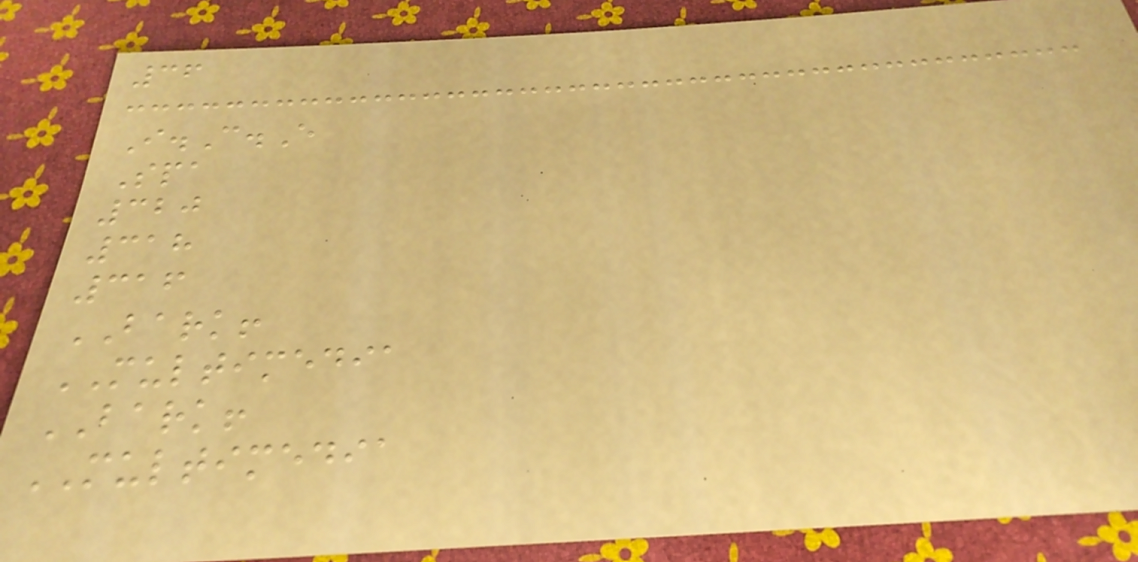36
I.C.E
Spa
320
318
316
BARK!
MULTIMEDIA
BARK!
MULTIMEDIA
